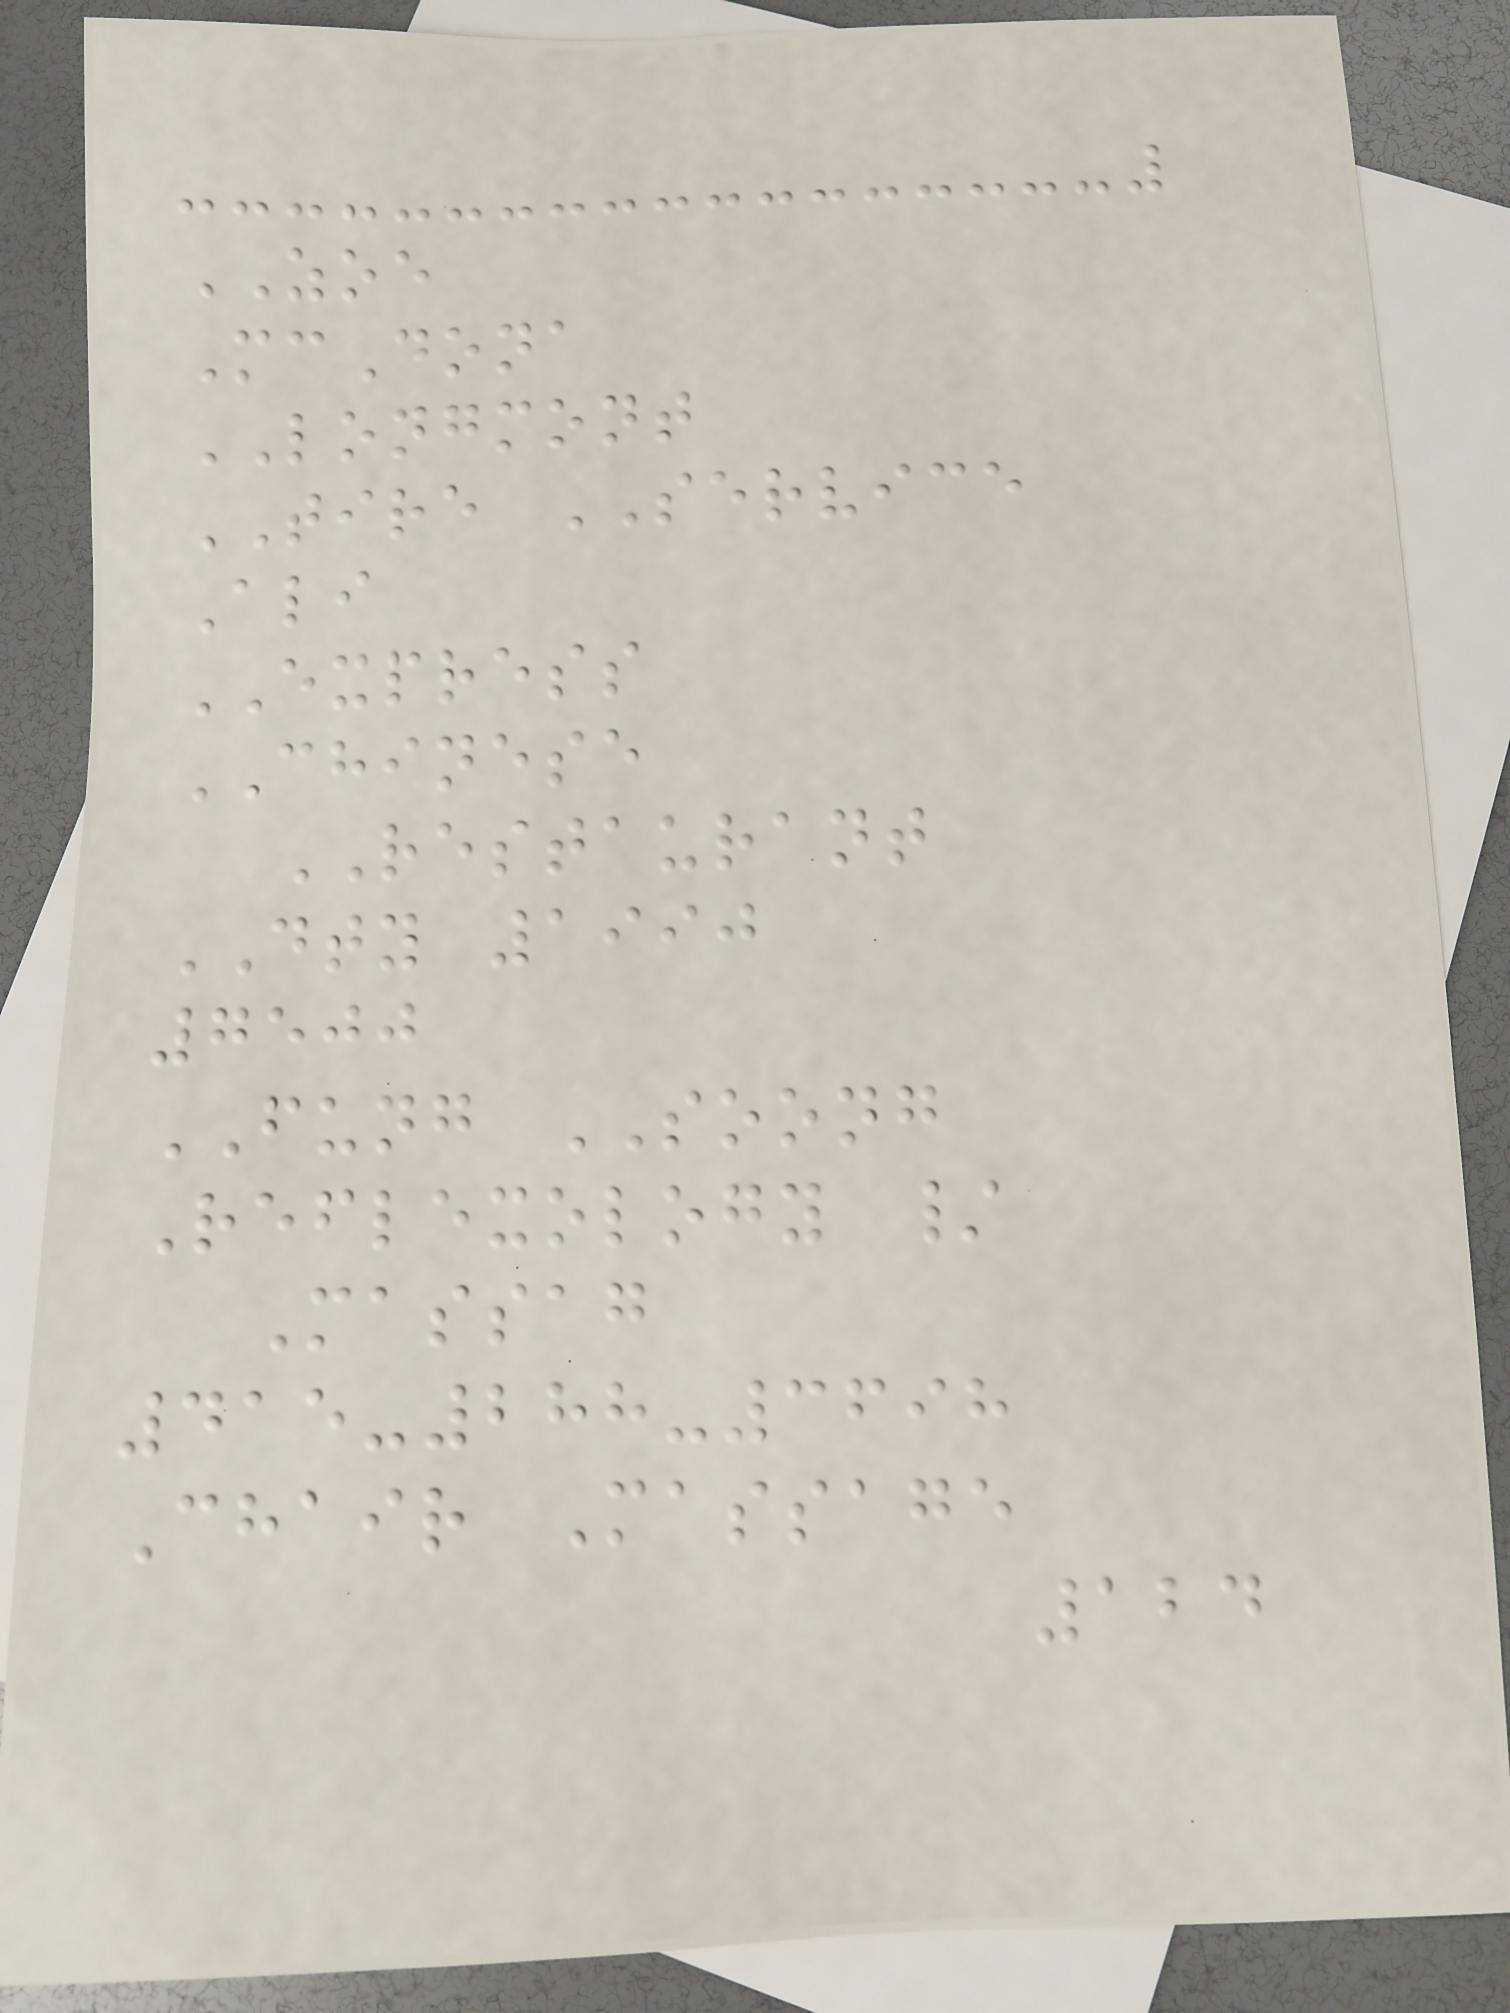ZOE
McDona
LONGMONT
TIRE SERVICE
Ali
EXPRESS
CHINESE
RESTAURANT
DTY 1990
7500
FUNG SOONG
Reflexology /
Massag
415-288-3698
Chair Massage
124
